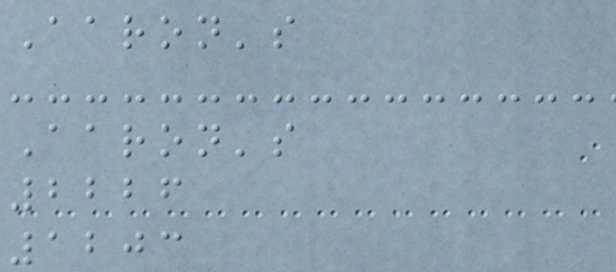Aaron's
Aaron's
2226
1203
